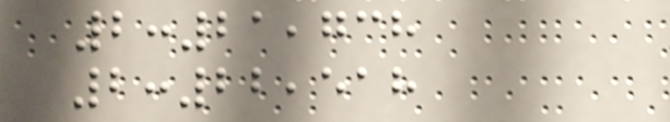2:21,738
2:22,518
